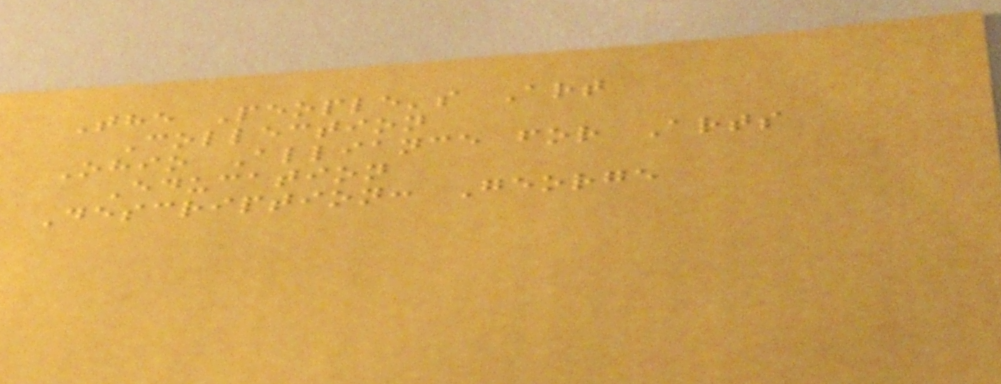The People's Art
Collection
Ohio Alliance for Arts
Education
Description: George
